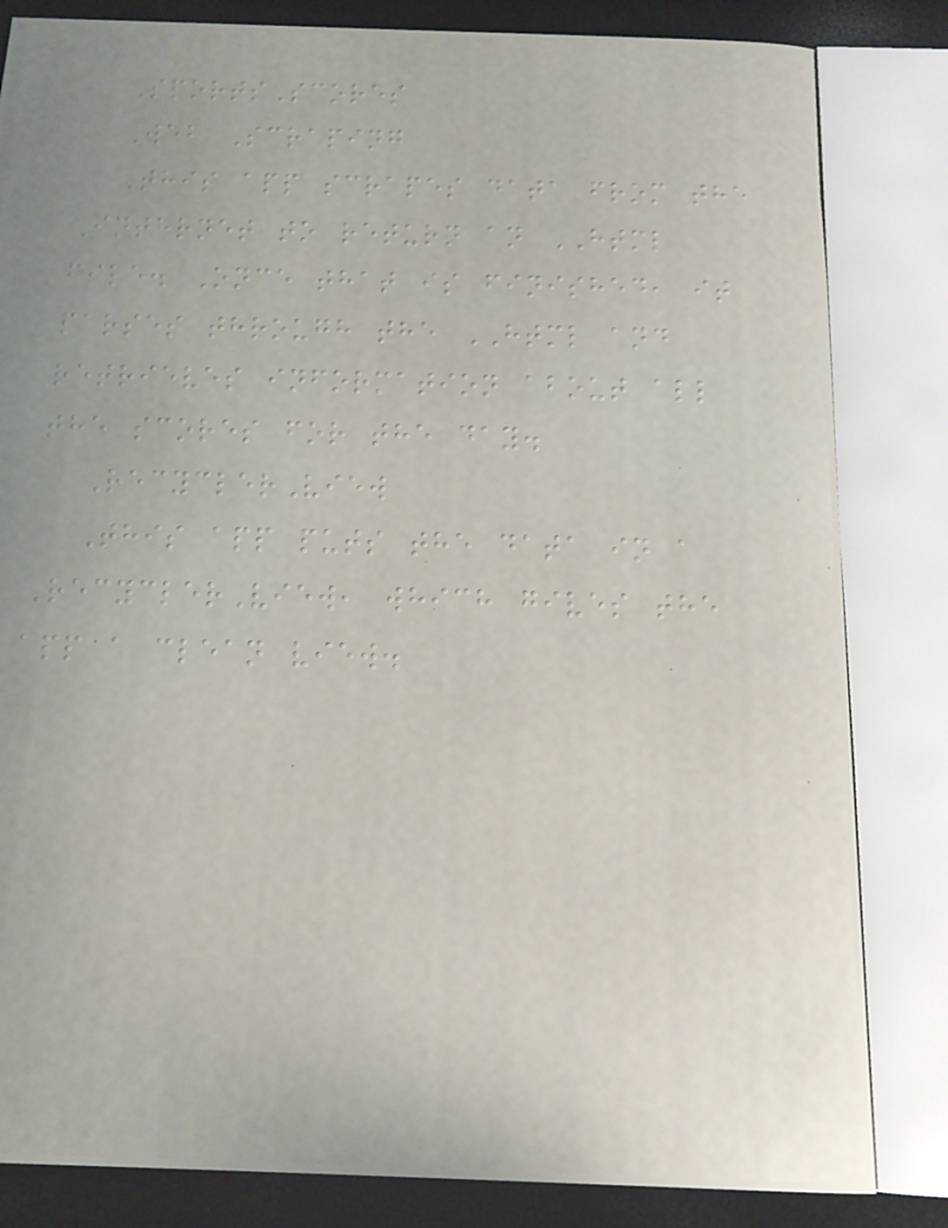SportsScores
Web Scraping
This app scrapes data from the
Internet to return an HTML
file. Once that is finished, it
parses through the HTML and
retrieves information about all
the scores for the day.
RecyclerView
This app puts the data in a
RecyclerView, which gives the
app a clean view.
